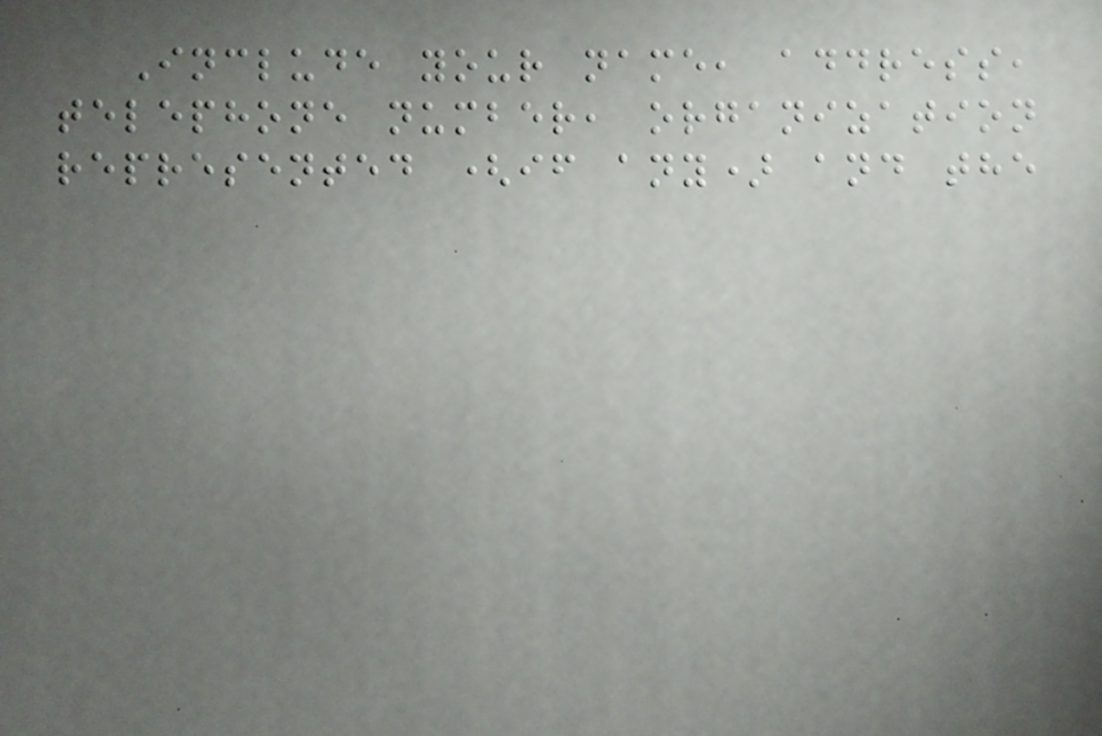Include your name, address,
telephone number, organization
represented (if any) and the
